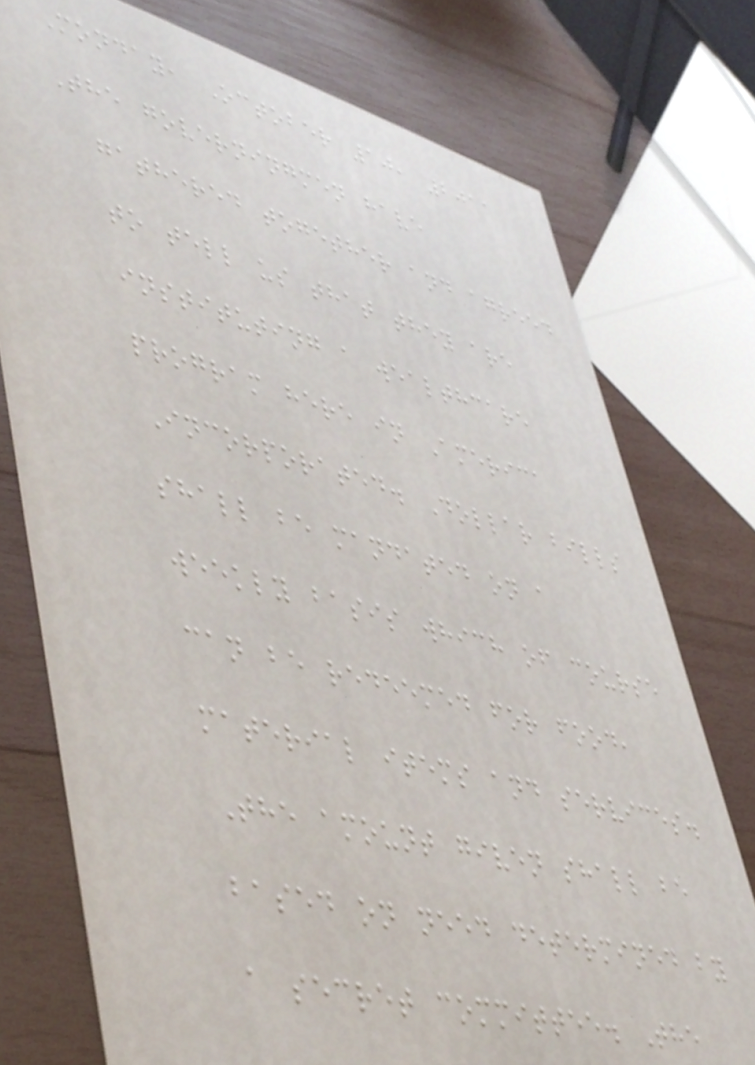Monday, October 10, 2011
The governingmen have
gathered together and agreed
to tell us that they are
instituting a wealthcare
program here in America
Incorporated. Dollar bills
shall be mandated on a
weekly basis which of course
can be redeemed for food,
material items and services.
The amount given shall be
based on need determined by
a secret committee. The
